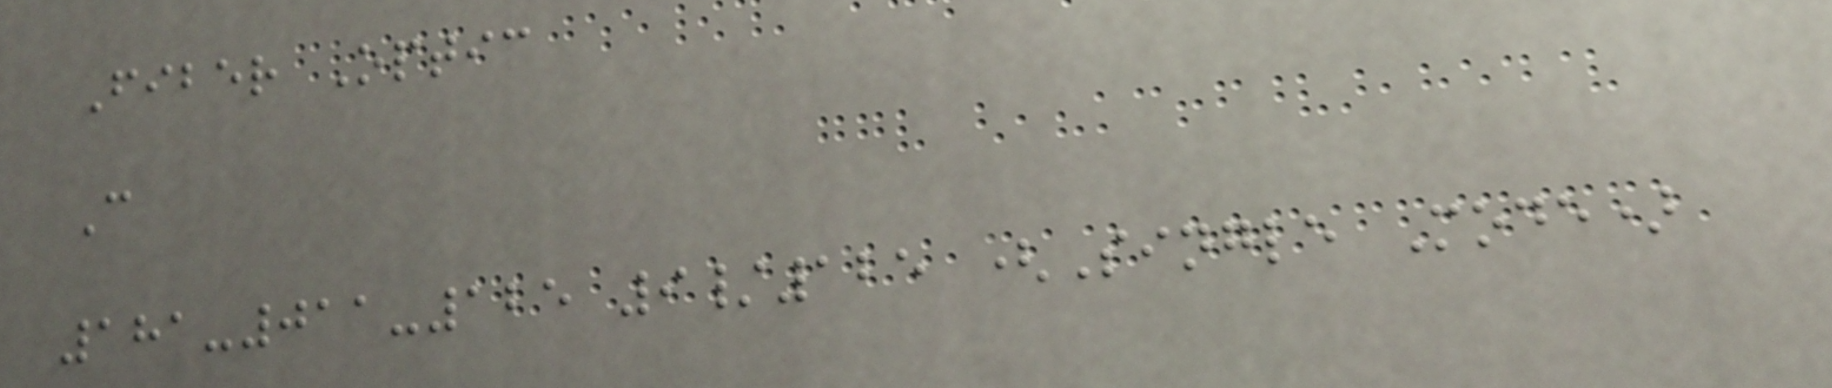Fiber Optic
C
181-011-125 9/125 (Single Mode)
